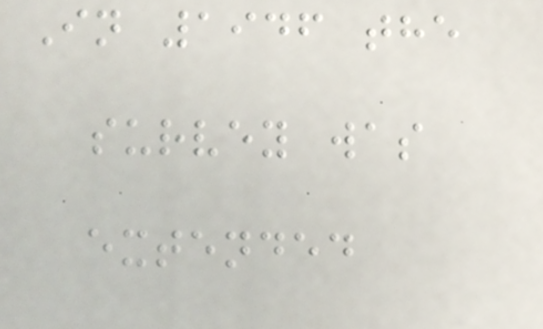In 1946 the
survey was
extended
